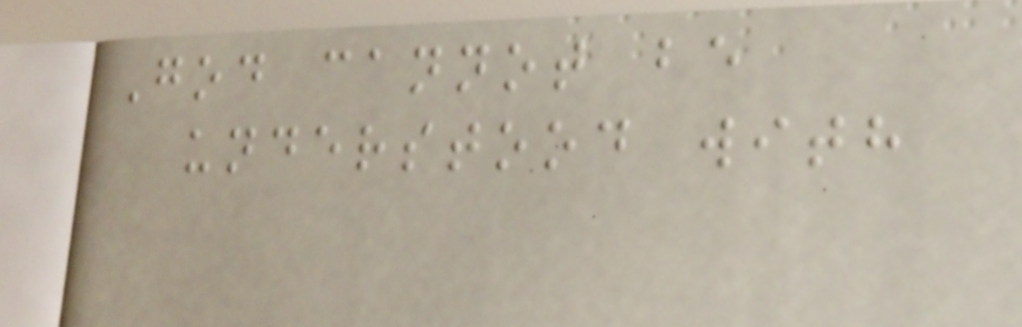God cannot be
understood with
